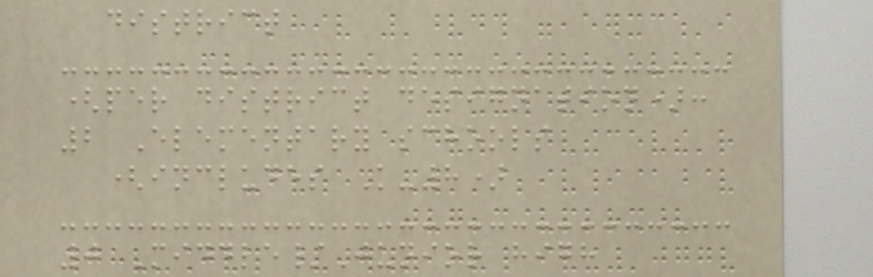district
(per district designation):
2 Elementary schools
(includes K-8)
0 Middle/Junior high
